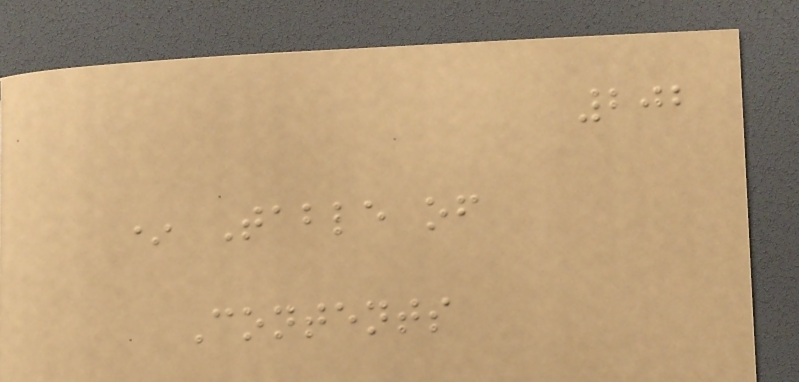202
* Table of
Contents
